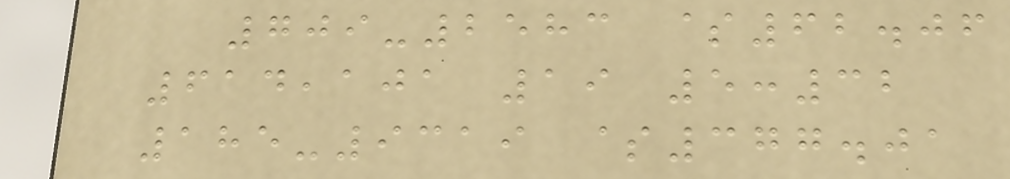709-2583 $62.06
614,101 19 5:32
185-9319 $377.01
